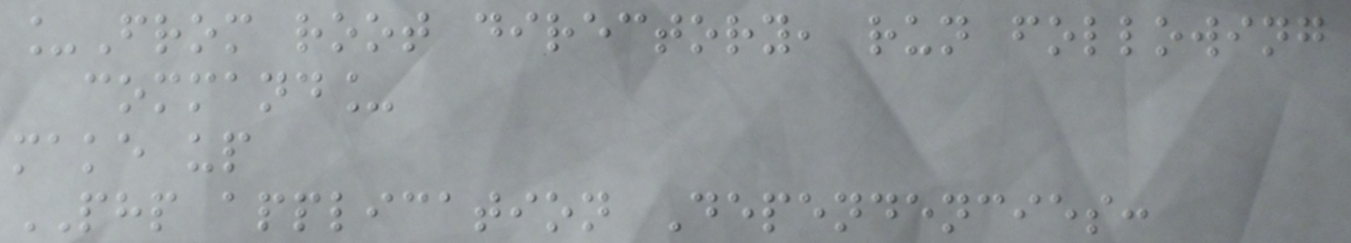_From root directory, run following
command_
make up
PHP application Dependencies:
